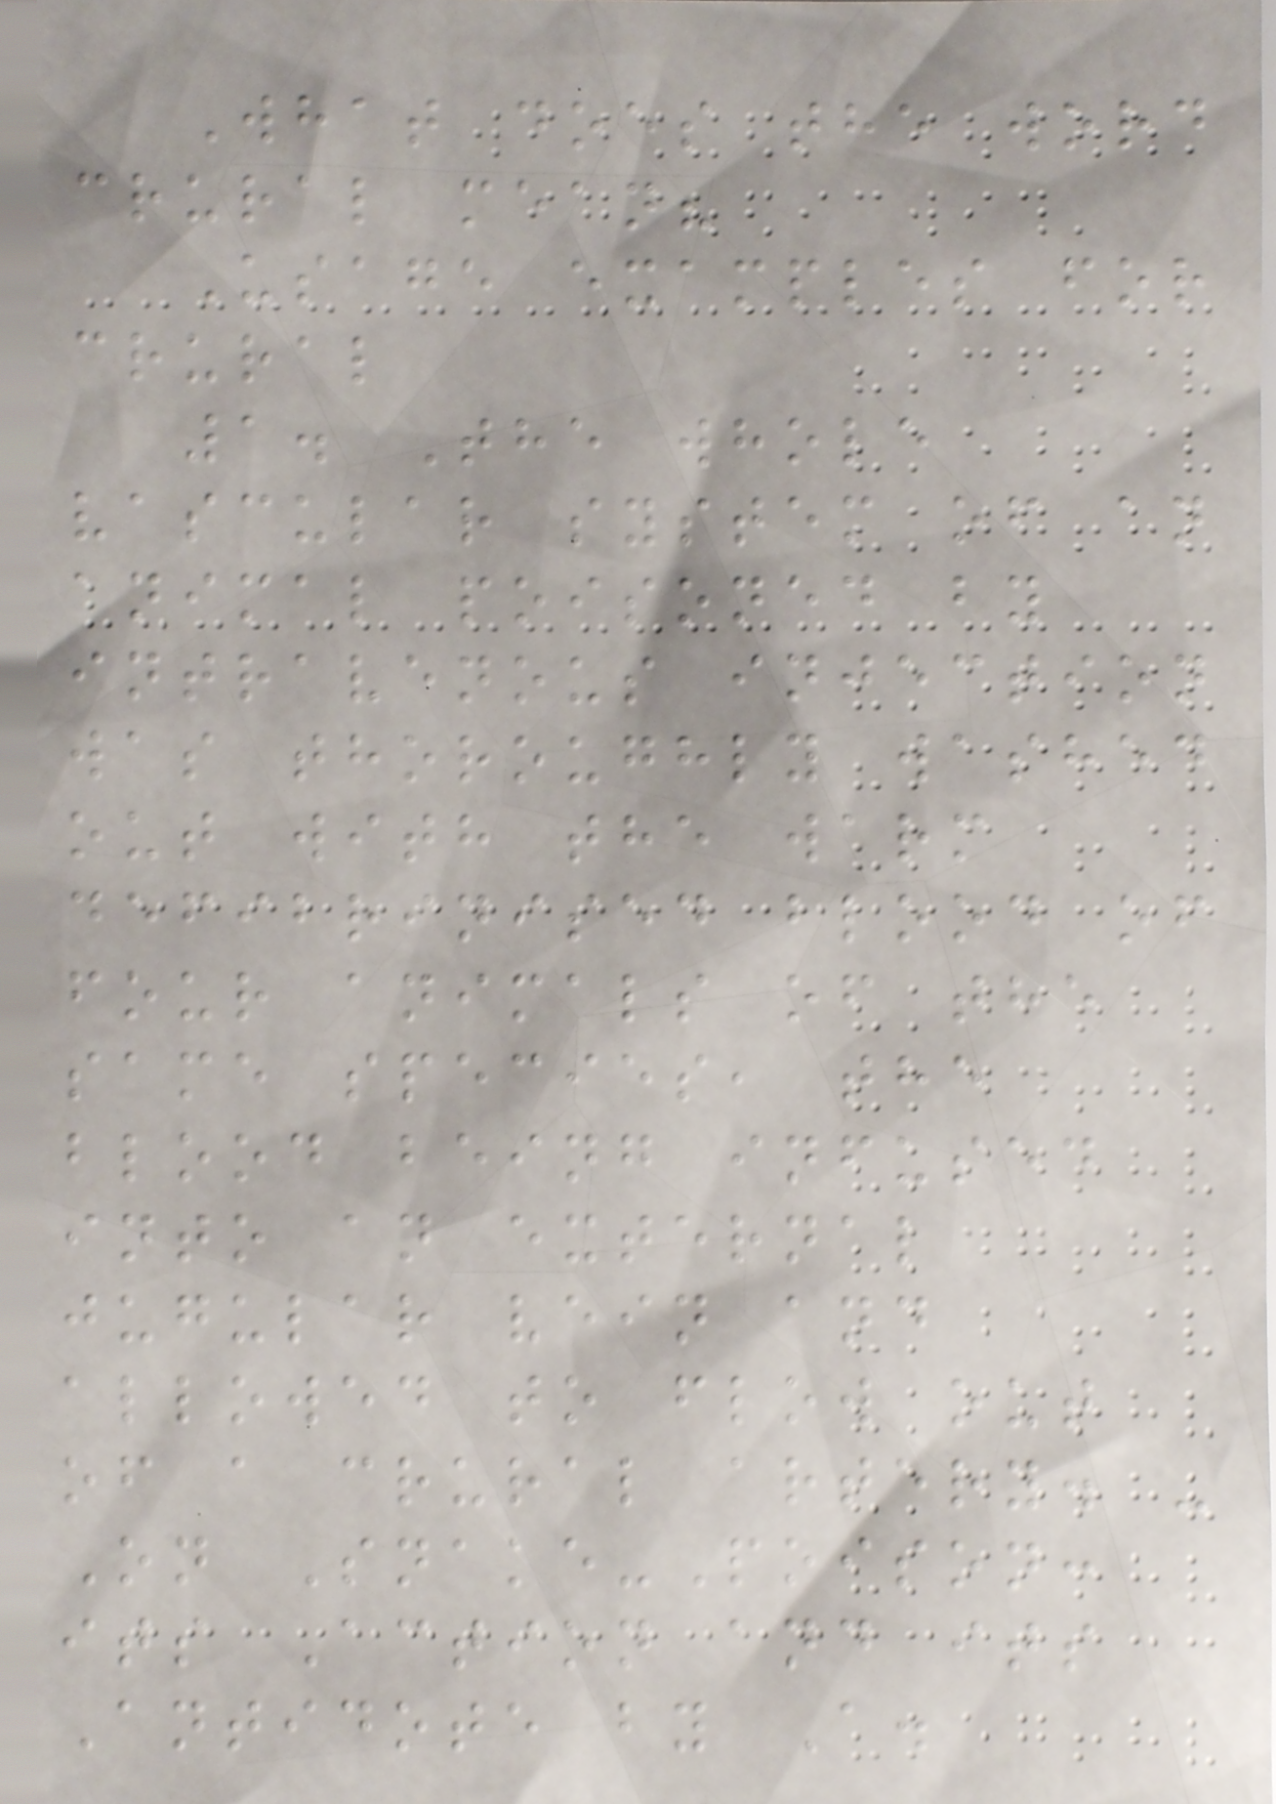What does the word
crural mean?
Usage examples for
crural
1. The whole
vascular system of an
animal poisoned by
intravenous injection
was thoroughly washed
out with the warm
defibrinised blood of
four animals of the
same species, the
blood being infused
into an external
jugular vein and
allowed to flow out
of a crural artery. -
On Snake-Poison:
its Action and its
Antidote by A.
